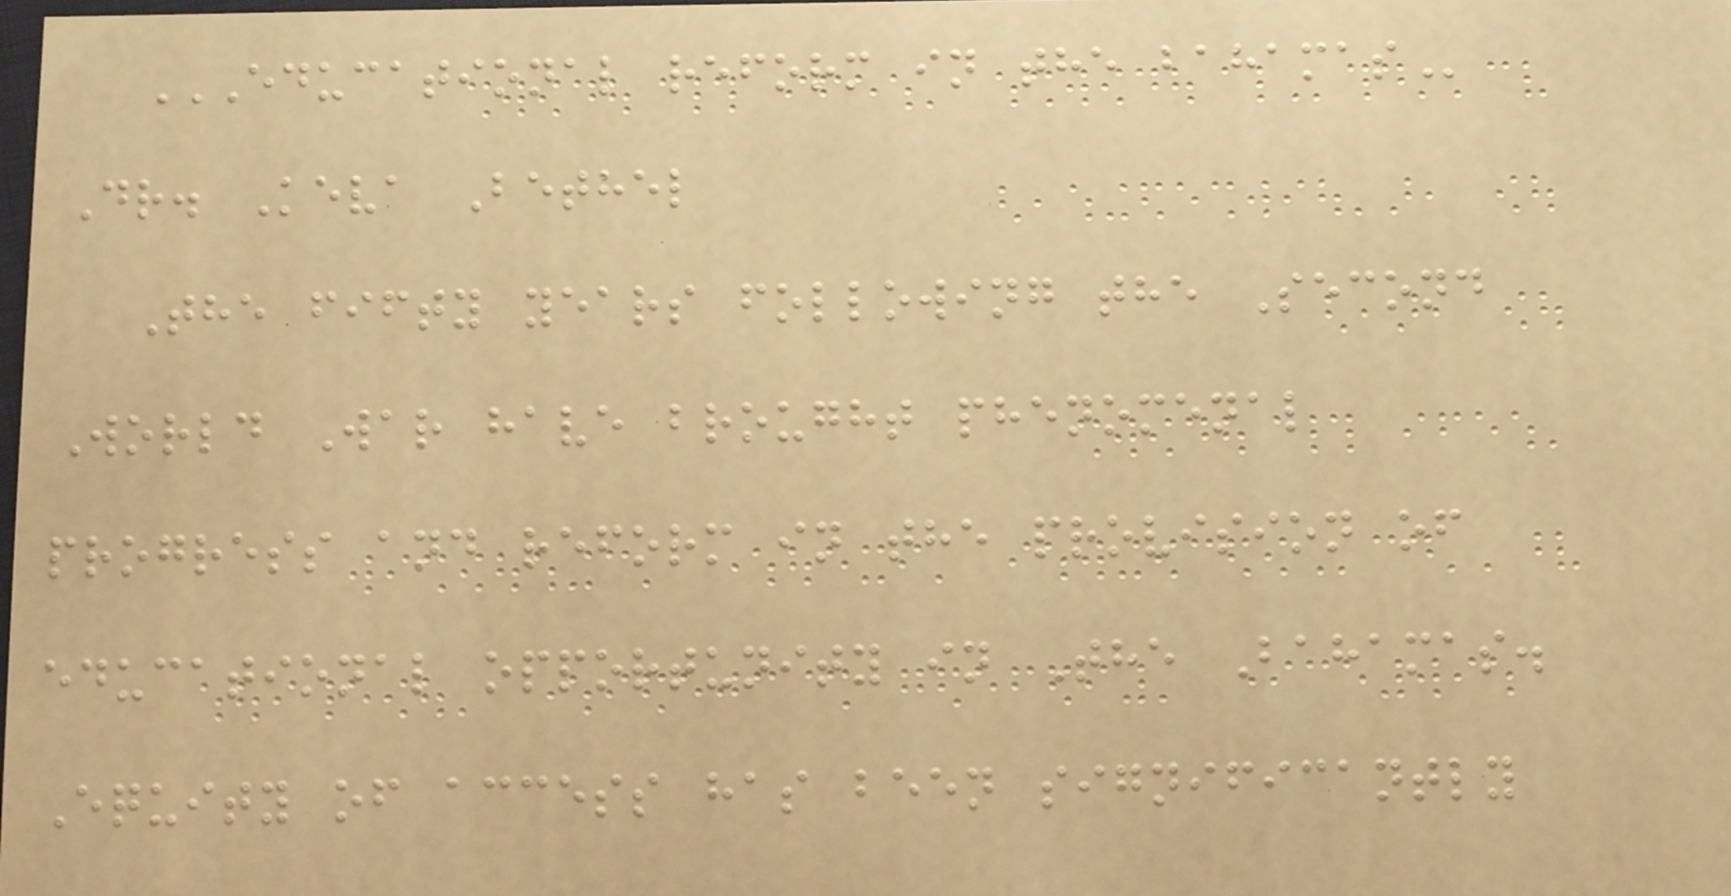EDUCATIONAL REFORM IN THE BAHAMAS
Dr. Keva Bethel
The fifty years following the Second
World War have brought phenomenal
progress and reform in the provision of
educational opportunity in The Bahamas.
Equity of access has been significantly
